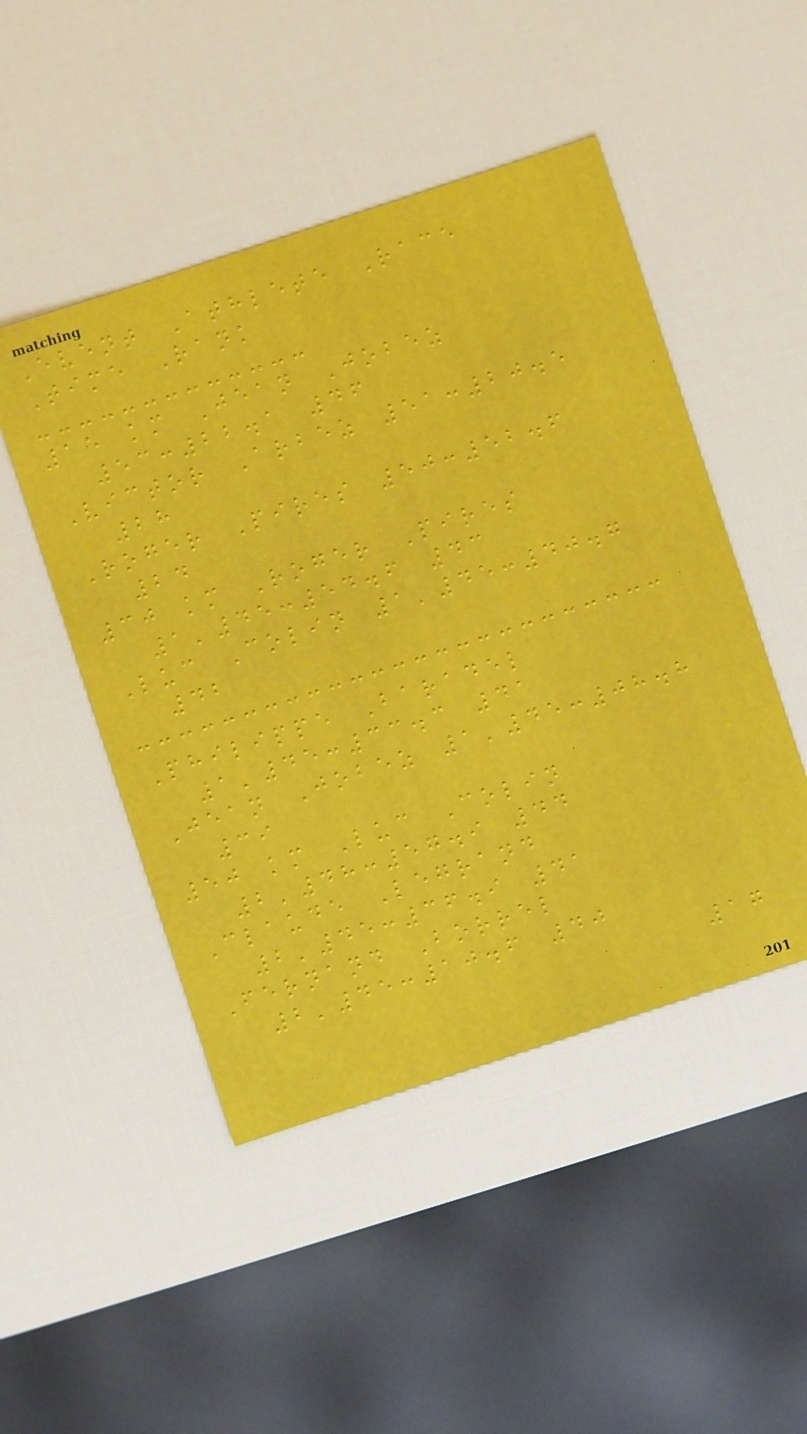Event Athlete Race
Time Rank
15 km Jean Jobez
53:22.1 46
Victor Arbez 51:20.5
28
Roger Pires 50:52.6
24
30 km Roger Pires
1'45:54.6 43
Luc Colin 1'45:40.7
42
Philippe Baradel
1'45:33.3 41
Jean Jobez 1'45:08.8
39
50 km Luc Colin
2'48:57.9 44
Claude Legrand
2'45:36.9 41
Fernand Borrel
2'45:10.6 40
17
